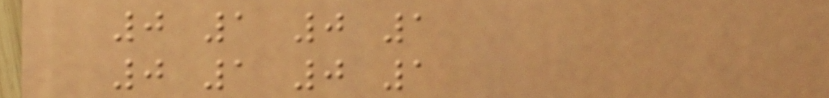0 1 0 1
0 1 0 1
